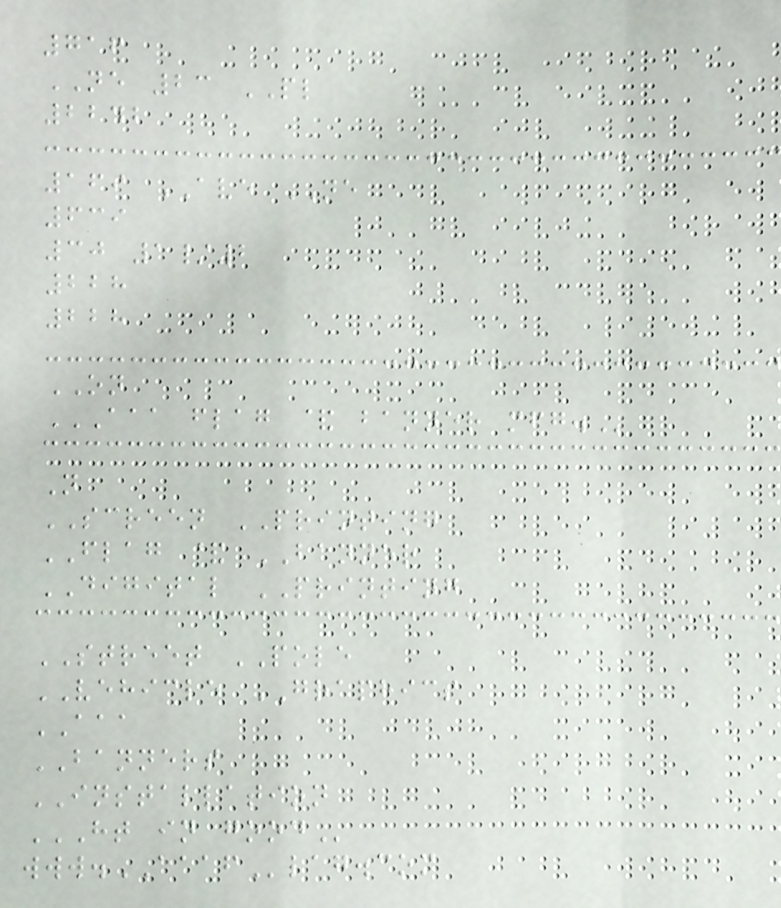716
NE 23 PL
2242
169 AVE NE
639
30 1/2
228
228
ON
AAA FLAG & BANNER MFG.
N
SCREEN PRINTING
FLAG & BANNER
DIGITAL PRINTING
STREET POLE
VEHICLE GRAPHICS
AAA
BANNERS
INSTALLATION
HT IN GOOD
www.AAAFlag.com
